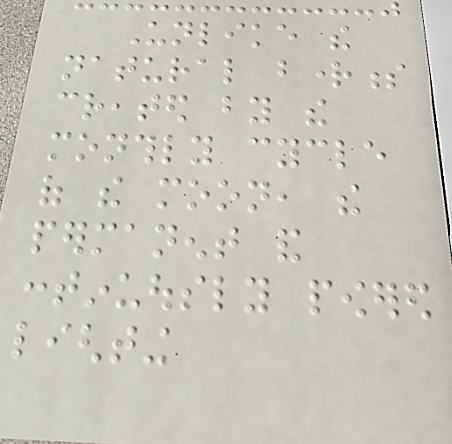Unlike the
natural brightness
created by the
monthly cycle
of the moon, the
permanent and
continuously powered
lighting
